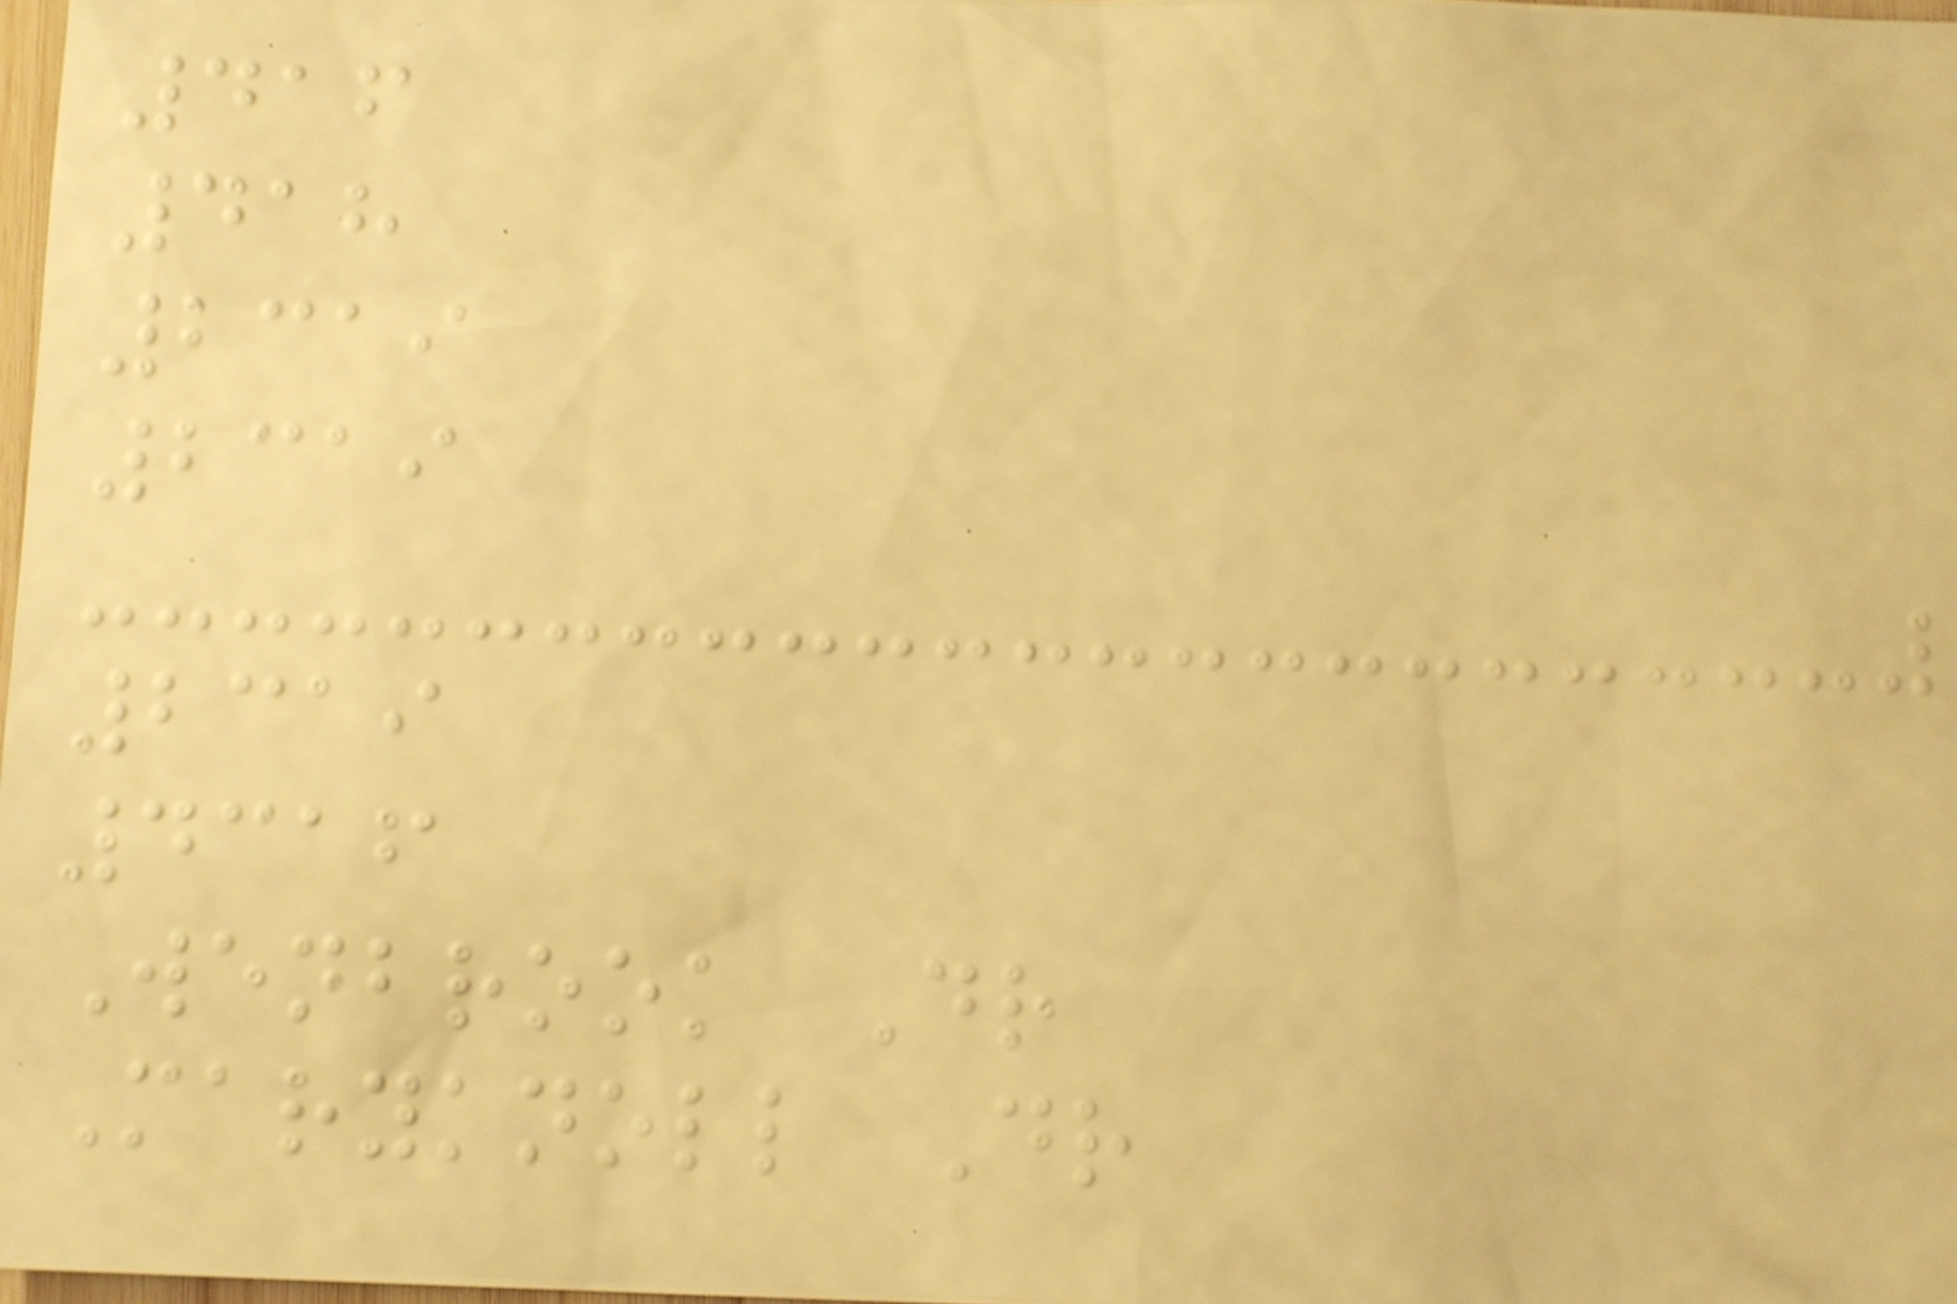416
418
2319
2319
2319
4316
Wenbrook Dr
Maryknoll Dr
